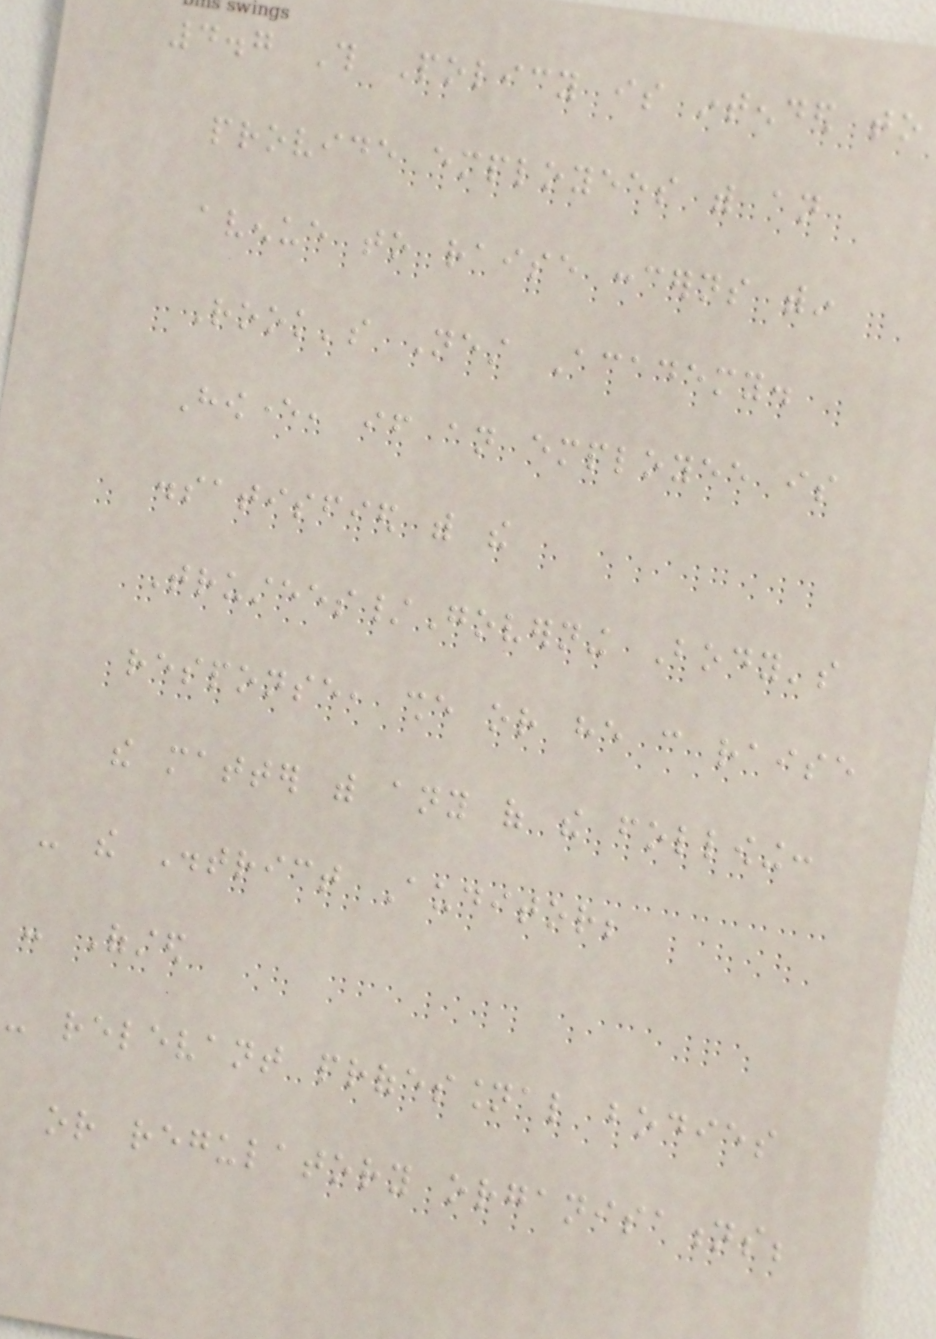4.7 This Policy is intended to
provide employees with an
avenue to raise concerns within
Rook's Nest Academy.
However, if an employee is
dissatisfied with the
Trustees/Governing Body's
response, she or he can raise
the matter with any of the following:
- the District Auditor;
- Ofsted
- relevant professional bodies
or regulatory organisations;
